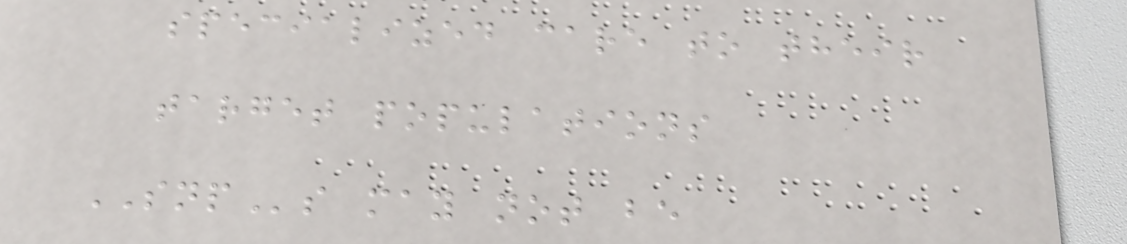specialized care to their
target populations
SNPs may not be
